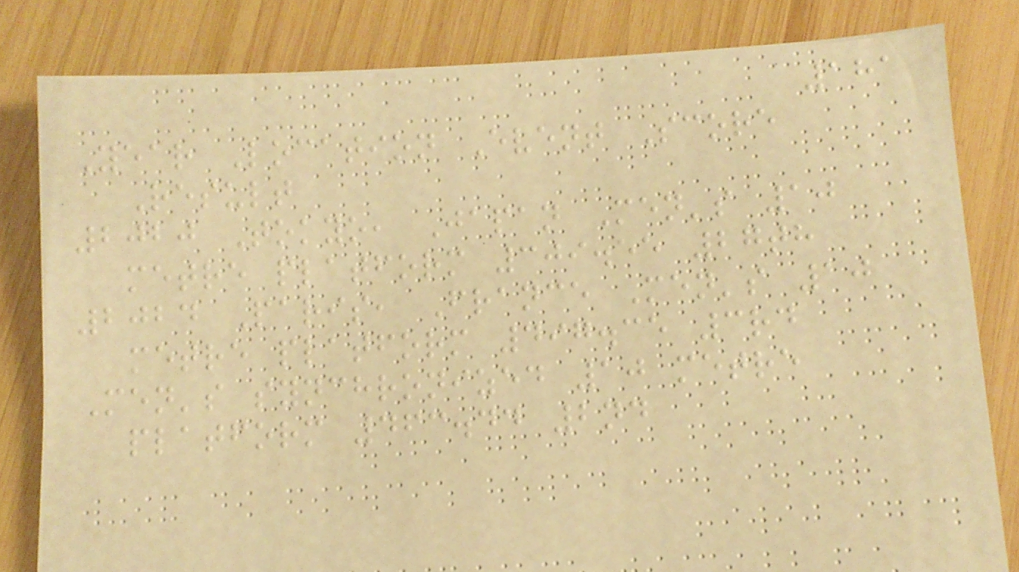181
Year Location Event Score
Result
2020 Tokyo, Japan Men's 10
metre platform 309.55 27th
2024 Paris, France Men's 10
metre platform 497.35 3rd
Men's synchronized 10 metre
platform 463.44 2nd
